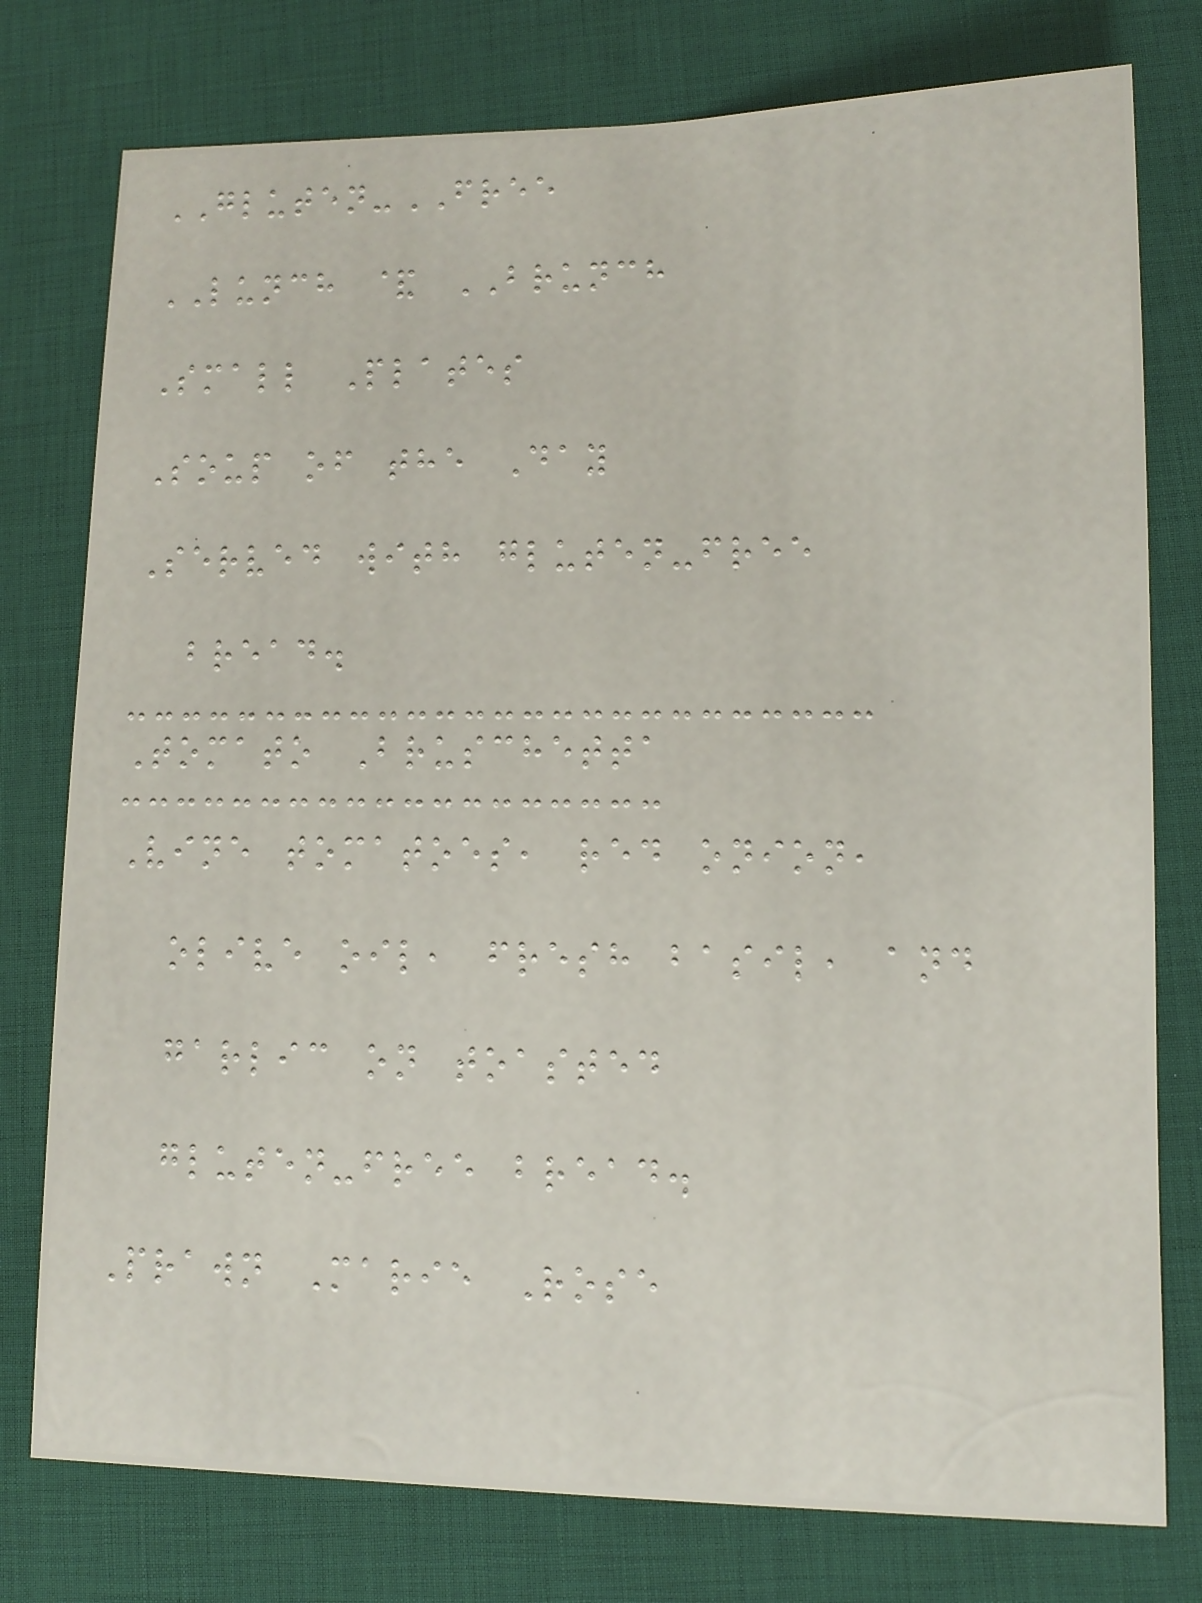GLUTEN-FREE
LUNCH & BRUNCH
Small Plates
Soup of the Day
Served with gluten-free
bread.
Tomato Bruschetta
Vine tomatoes, red onion,
olive oil, fresh basil, and
garlic on toasted
gluten-free bread.
Prawn Marie Rose
